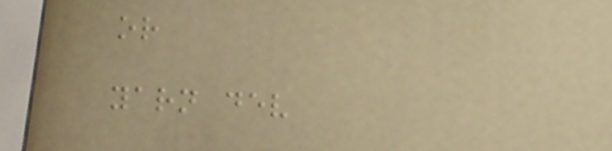or
yarn dev
